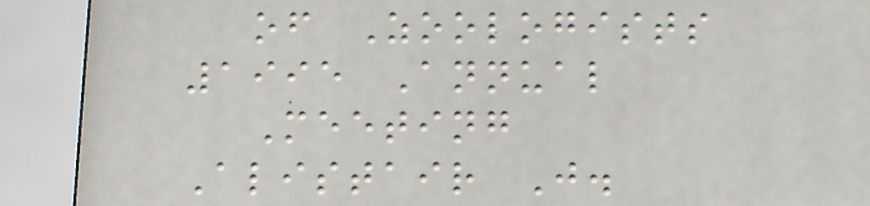of Zoologists
1995 Annual
Meeting
Alistair J.
